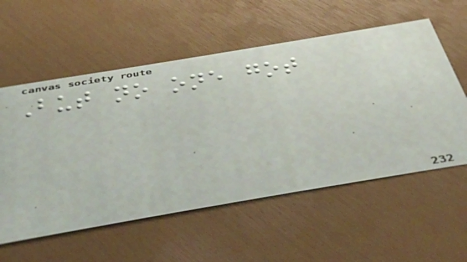But no one got
